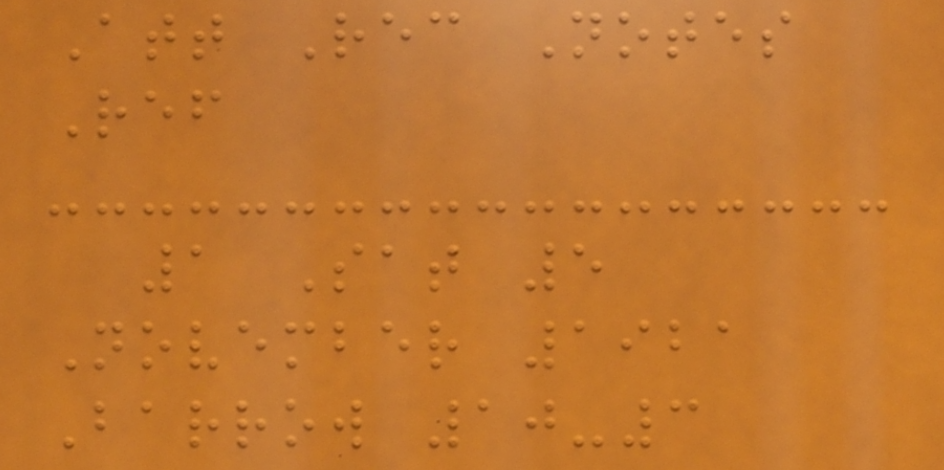Att Rec Notes
Ref
1 Sat 5
November 1921
Barrow 10-3
